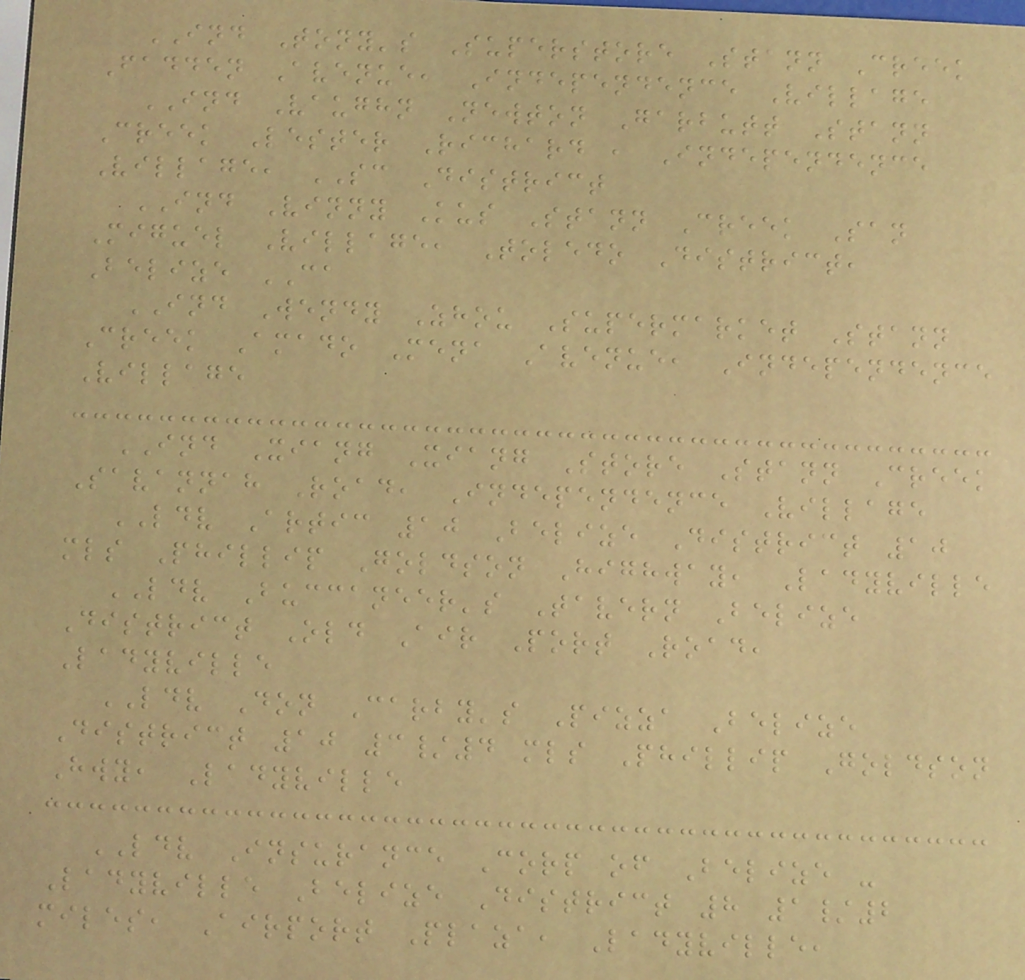IND Tony's Superstore Stann Creek
Fadden Avenue, Independence Village
IND Vaughn Newton Garbutt Stann
Creek Lester Richard , Independence
Village, SC District
IND Vinny Kus Stann Creek San
Miguel Village, Toledo District,
Belize CA
IND Wendy Zhou Supermarket Stann
Creek Amado Mena Avenue, Independence
Village
IND Xiang Xiang Store Stann Creek
Savannah Road, Independence Village
LDV Artic 10 Belize District 10
mls Phillip Goldson Highway, Ladyville
LDV Buccaneer's Tavern Belize
District Old Air Port Road,
Ladyville
LDV Don Carby's Pizza Belize
District 10 3/4 mls Phillip Goldson
Hwy, Ladyville
LDV Insurance Corp of Belize -
Ladyville Belize District 8 1/2
miles, Airport Plaza, Ladyville,
